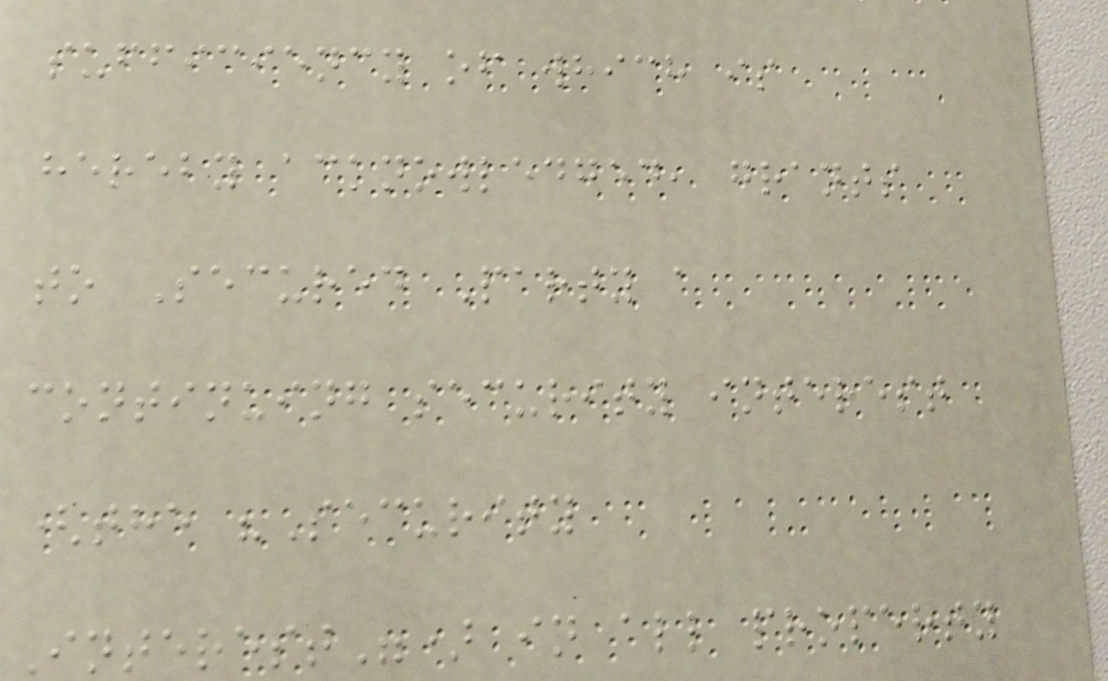sufficiency of which is
hereby acknowledged, grants
to Secured Party a
continuing security interest
(the "Security
Interest") in all property
